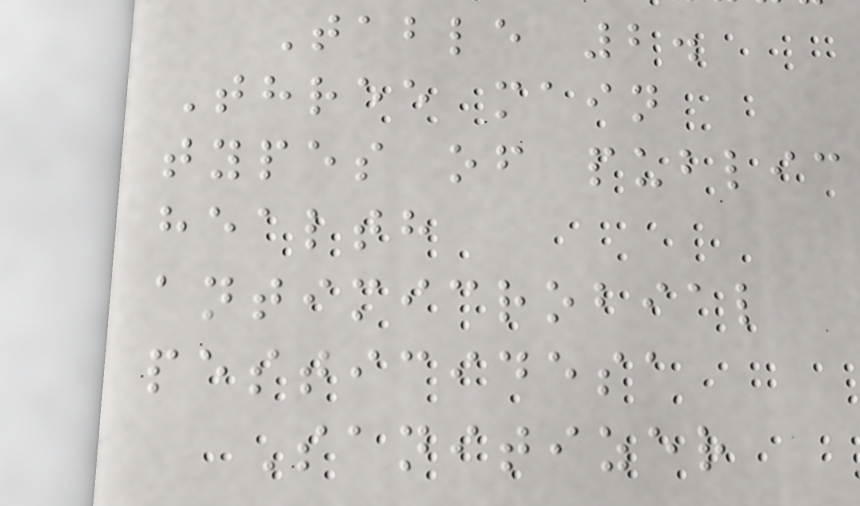Table 2.
Three main
types of public
health
antimicrobial
pesticidesa
Sanitizer
